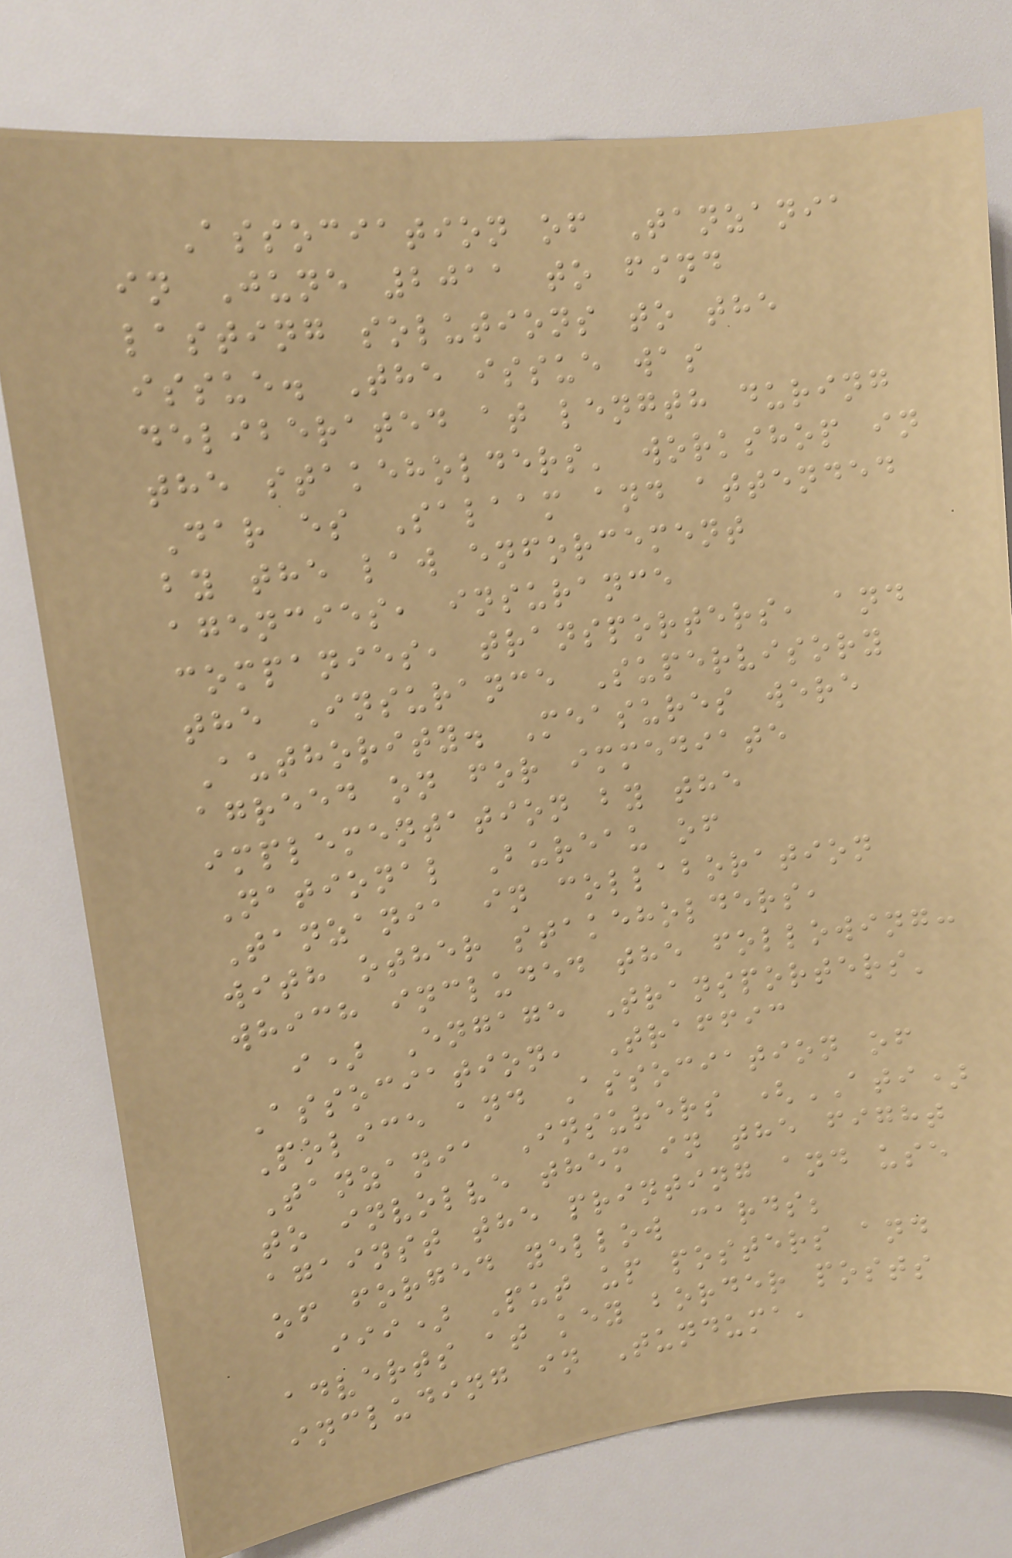Association of Tanzania
in June 2011 to find
lasting solutions to the
issue. The issue was
deliberated at length during
the stakeholders' workshop in
Dar es Salaam and attended
by the law enforcement
agencies, insurance
companies, transporters, and
the Insurance Supervisory
Authority. Measures were
agreed on for immediate
implementation by the
National Bureau of
Tanzania in collaboration
with other stakeholders,
which included the following:
i) Engage Transporters'
Association, Traffic
Police and Association of
Tanzania Insurers (ATI)
to involve them in the fight
against the printing and use
of forged yellow cards;
iii) Put up posters and
adverts at key border posts
including in Tunduma,
